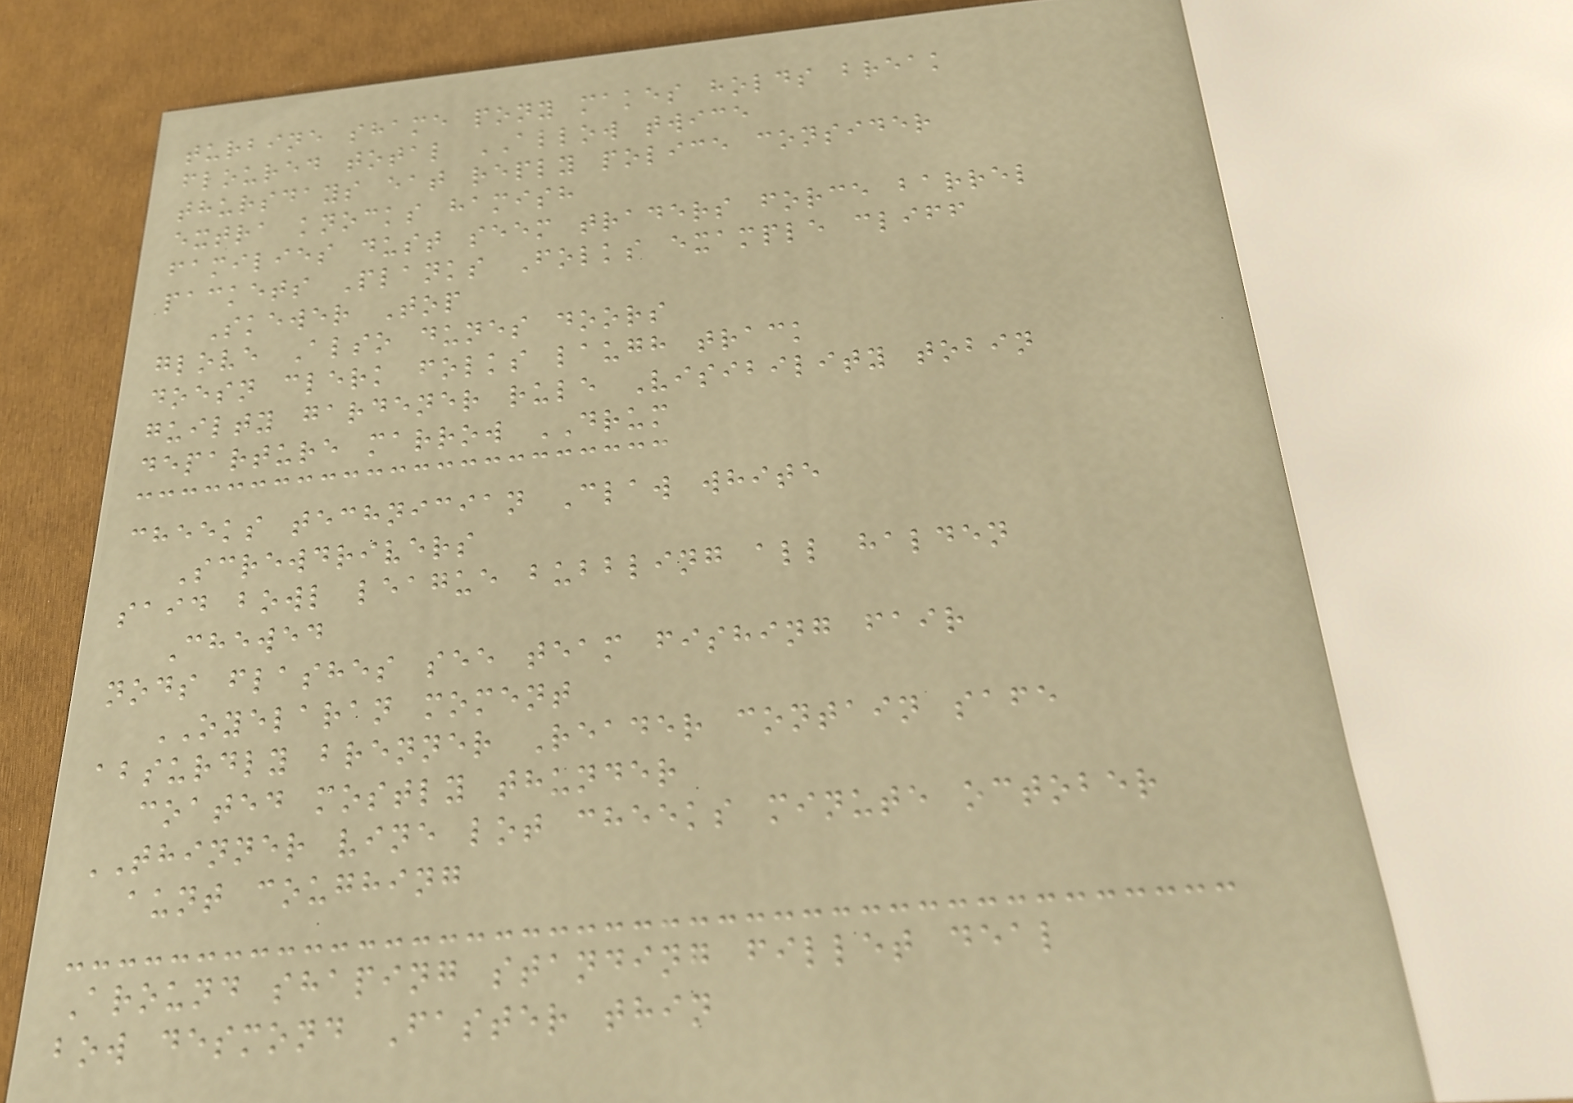turbine shame pony makes holds break
floured total ALLOW twice
thursdays eat reply police consider
extra knocks hamish
families dust seem traders force barrel
packets Planks Folks example cliff
Skewer Top
glove Also dunes doors
doesn clerk folks laugh track
guilty gardener rule Visibility tobin
departure marrow DRUM
cheeks technician Claw white
Screwdrivers
said bowl league bubbling all halden
Chewed
nods flashes see team fishing fair
OYELARAN moment
absurdly brenner Reader contain safe
coated mostly thunder
THINNER vine lot cheeks minute october
aunt coughing
Around shaping standing fillet deal
bow desmond Faster thin
